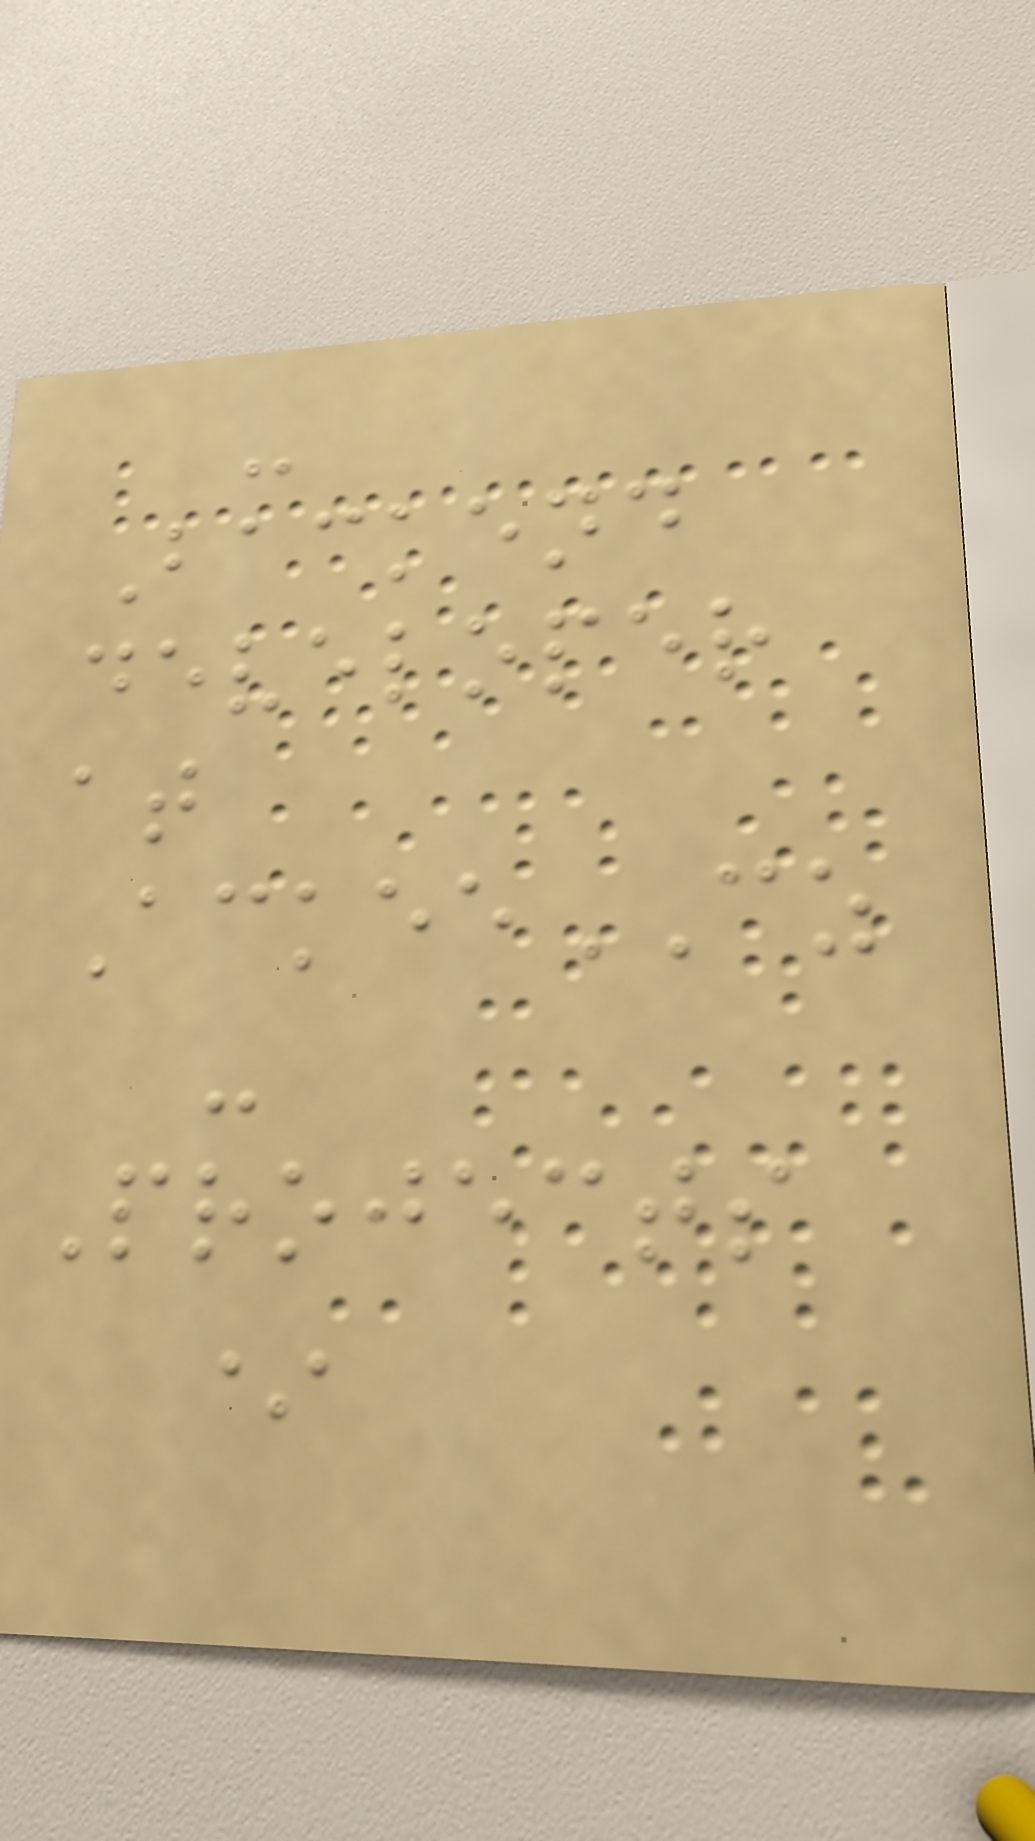-
Backend
developer
at
AckeeCZ
-
Projects
*
